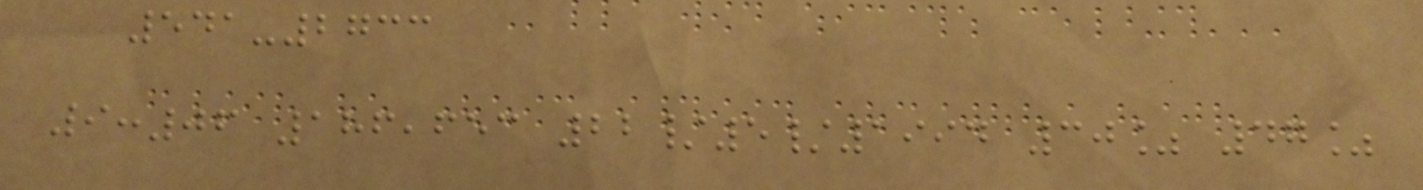541-2733
9:06 186,653 22/5/1994 30% 47%
